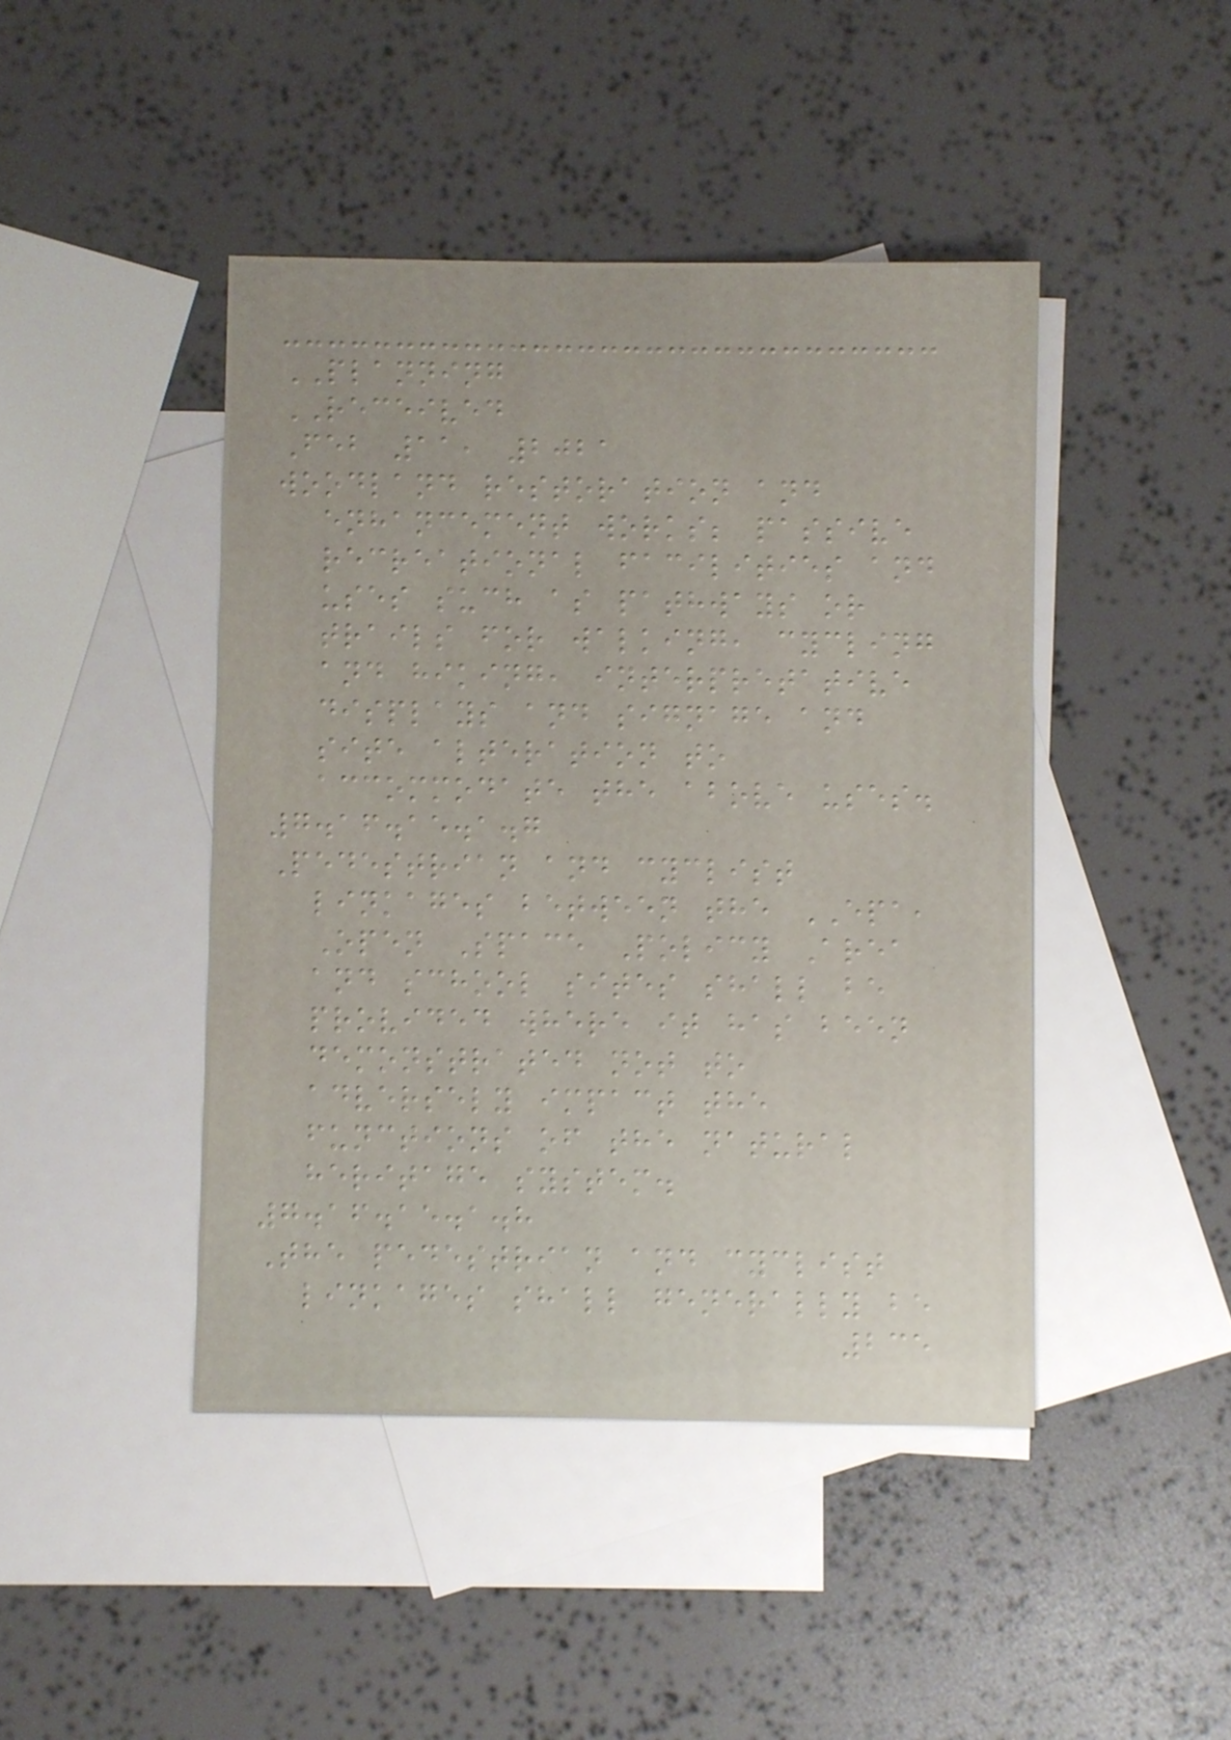PLANNING
RECEIVED
Feb 11, 2021
woodland restoration and
enhancement works; passive
recreational facilities and
uses such as pathways or
trails for walking, cycling
and hiking, interpretative
displays and signage and
site alteration to
accommodate the above uses.
7.16.15.1.7
Pedestrian and cyclist
linkages between the EPA,
Open Space Policy Area
and school sites shall be
provided where it has been
demonstrated not to
adversely impact the
functions of the natural
heritage system.
7.16.15.1.8
The pedestrian and cyclist
linkages shall generally be
235
